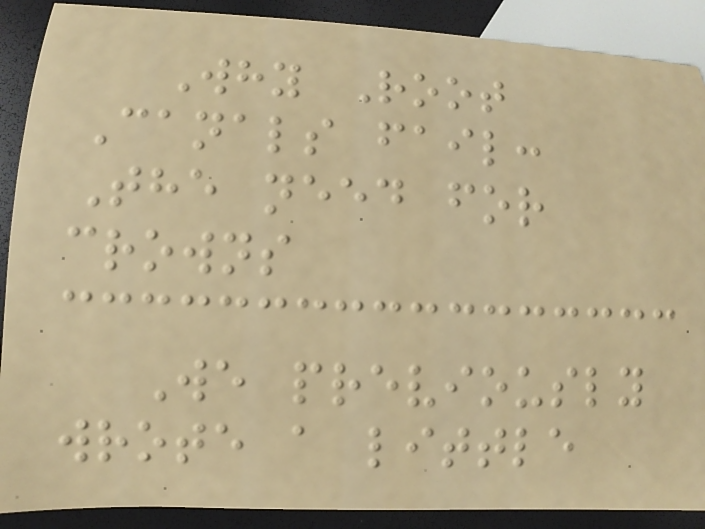Why Root
Canals fail:
The need for
crowns
We previously
wrote a little
